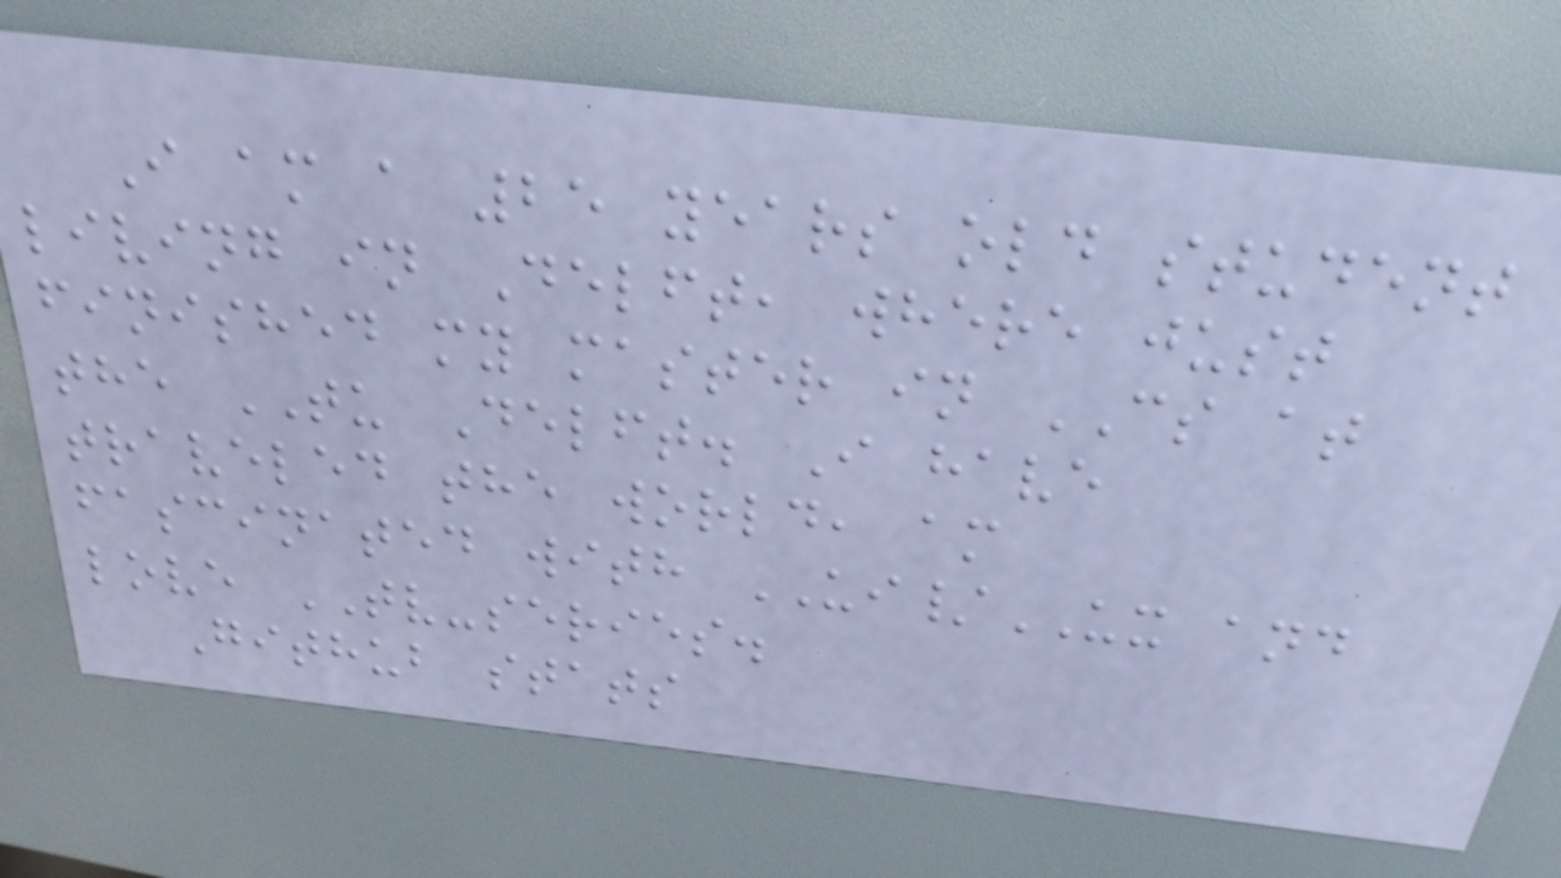I am a 25 years old student
living in Delft, where just
finished my master in CS at
the TU Delft. I have
traveled the world, am
fascinated with UI/UX and
love TV-series.
Github stats
